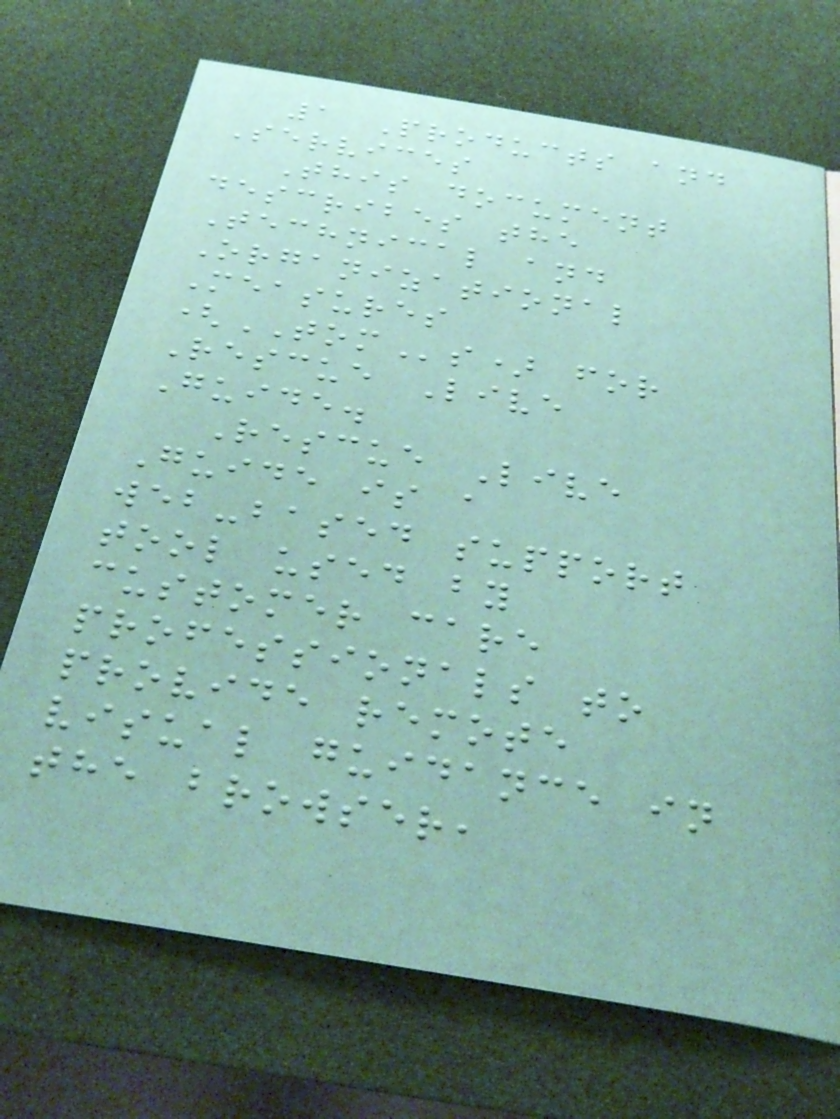1 Products and
Services
This document
describes the
Technical and
Organizational
Measures
(TOMs) for
Rescue Live
Guide.
Rescue Live
Guide is a
web-based support
tool used by
customer care
professionals to
provide remote
visual guidance in
the browser,
